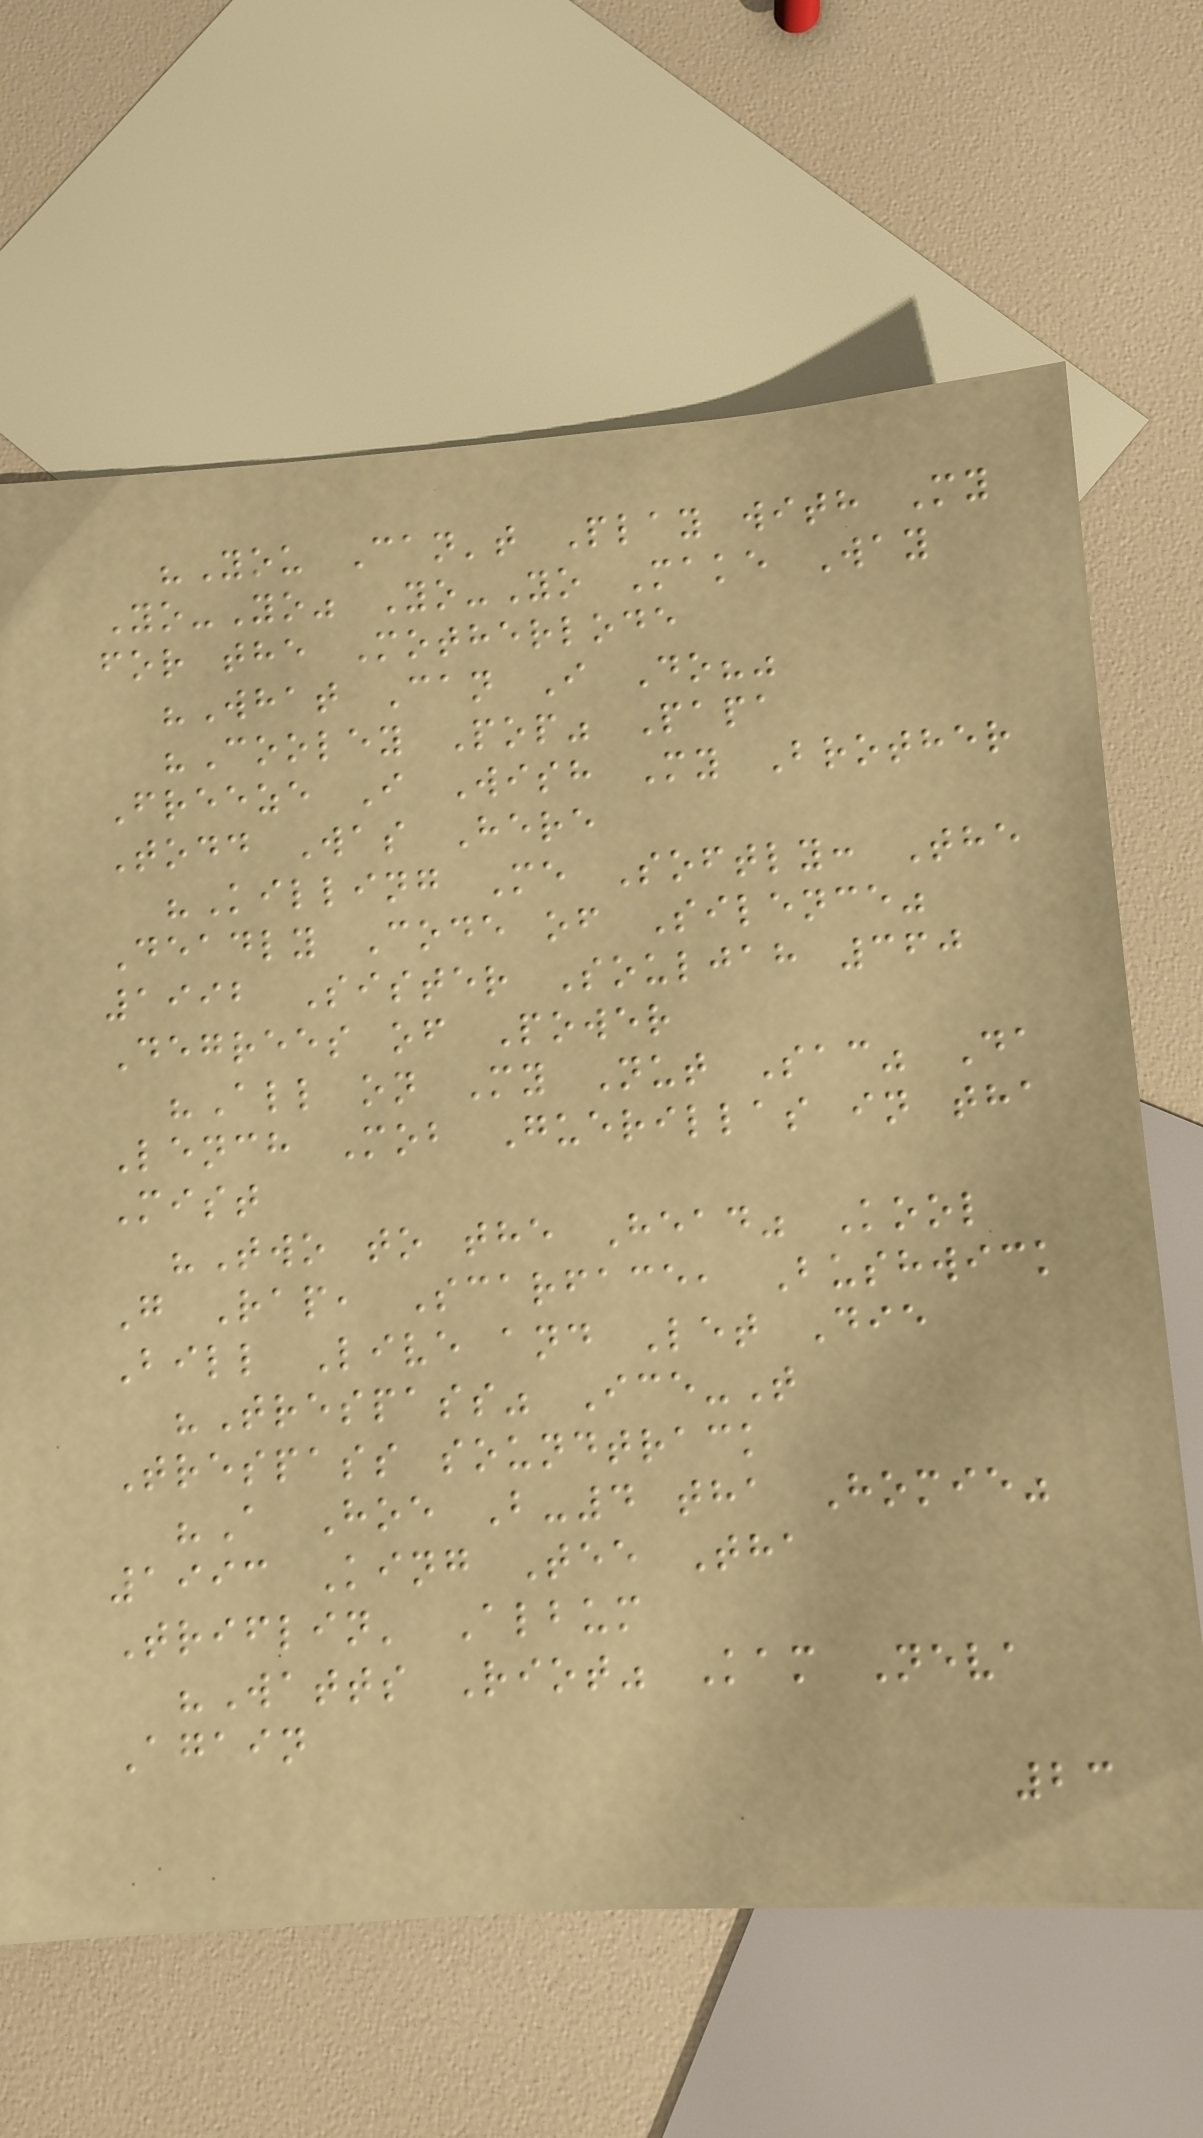"You Can't Play with My
Yo-Yo" Yo-Yo Make Way
for the Motherlode
"What Can I Do?"
"Cooley Pop" Papa
Freeze I Wish My Brother
Todd Was Here
"Killing Me Softly: The
Deadly Code of Silence"
1992 Sister Souljah 360
Degrees of Power
"All on My Nut Sac" Da
Lench Mob Guerillas in tha
Mist
"Two to the Head" Kool
G Rap, Scarface, Bushwick
Bill Live and Let Die
"Trespass" Ice-T
Trespass soundtrack
"A Hoe B-4 tha Homie"
1993 King Tee Tha
Triflin' Album
"Watts Riot" Kam Neva
Again
23
